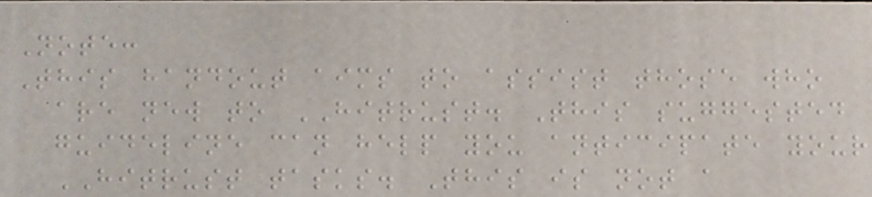Note:
This handout aims to assist those who
are new to HITRUST. This suggested
guideline can help you anticipate your
HITRUST tasks. This is not a
